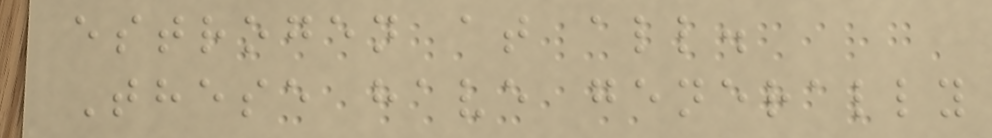estrogen at all.
These have generally
